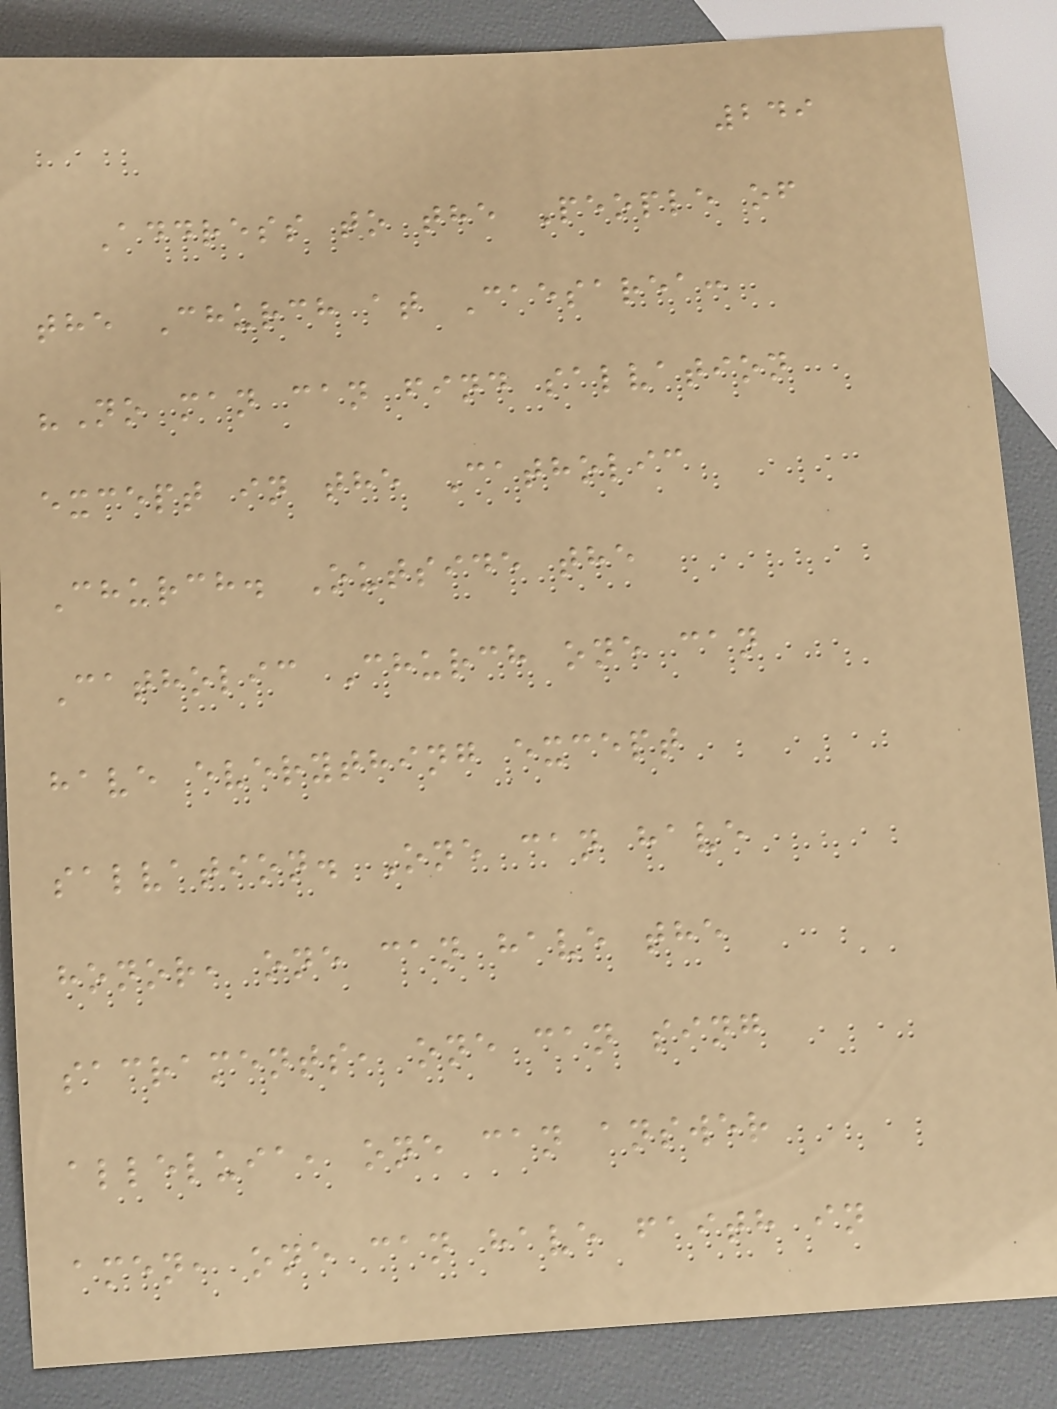249
Address to the People of
the Church at Caesarea:
"No man can find salvation
except in the Catholic
Church. Outside the
Catholic Church one can
have everything except
salvation. One can have
honor, one can have the
sacraments, one can sing
alleluia, one can answer
amen, one can have faith in
